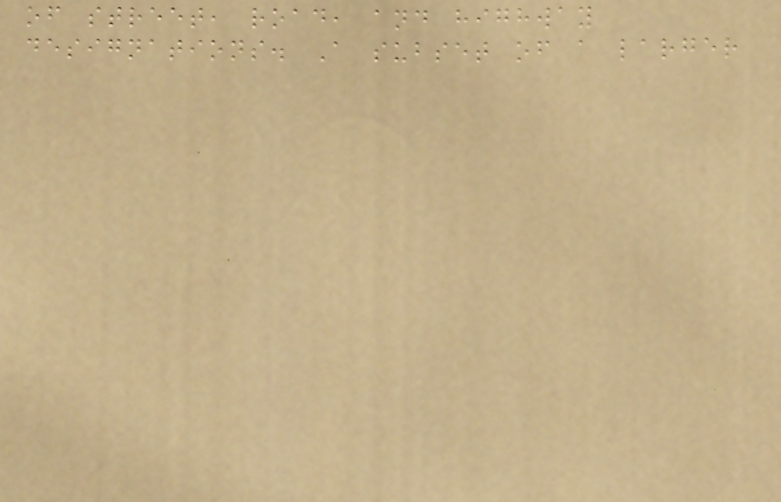of street, road, and highway
designations. A subset of a larger
